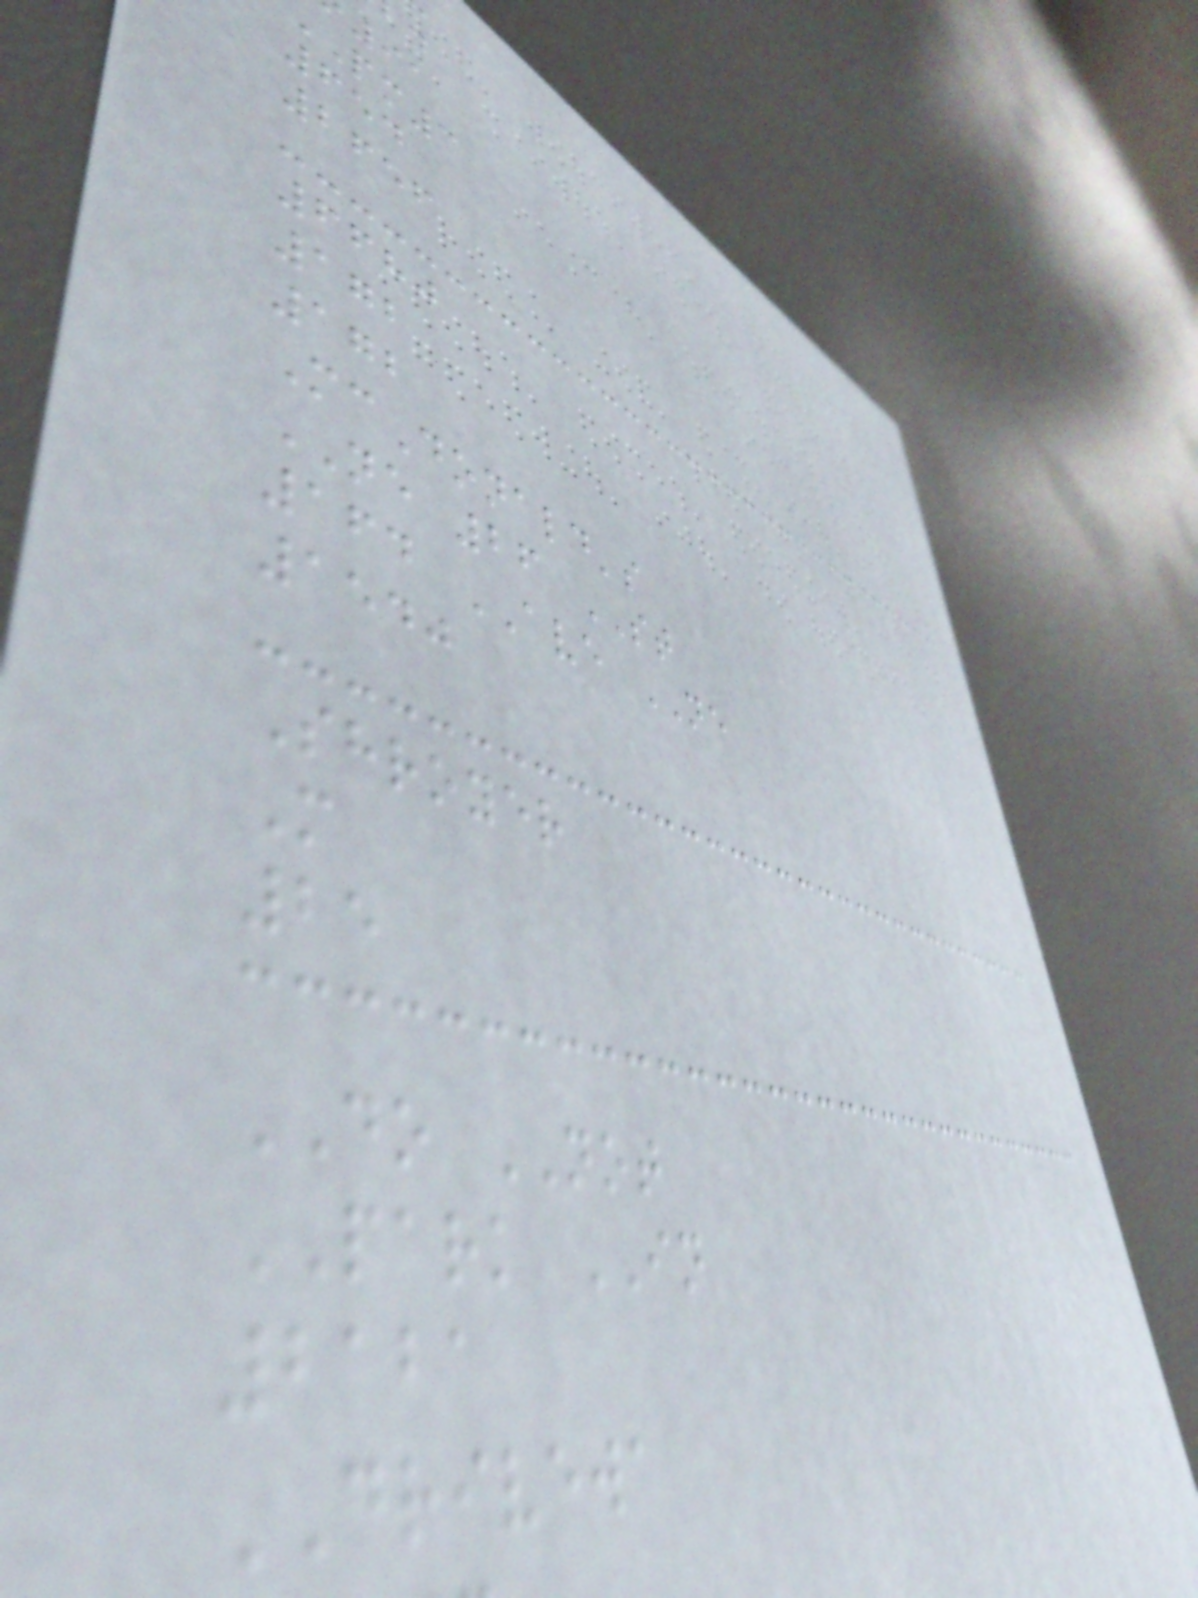pm3
654
2656
6680
172
172
McDonald's
NE 26 ST
164 AVE NE
1540
Shroyer
M
25
DO NOT
PARK IN
2121
DRIVEWA
